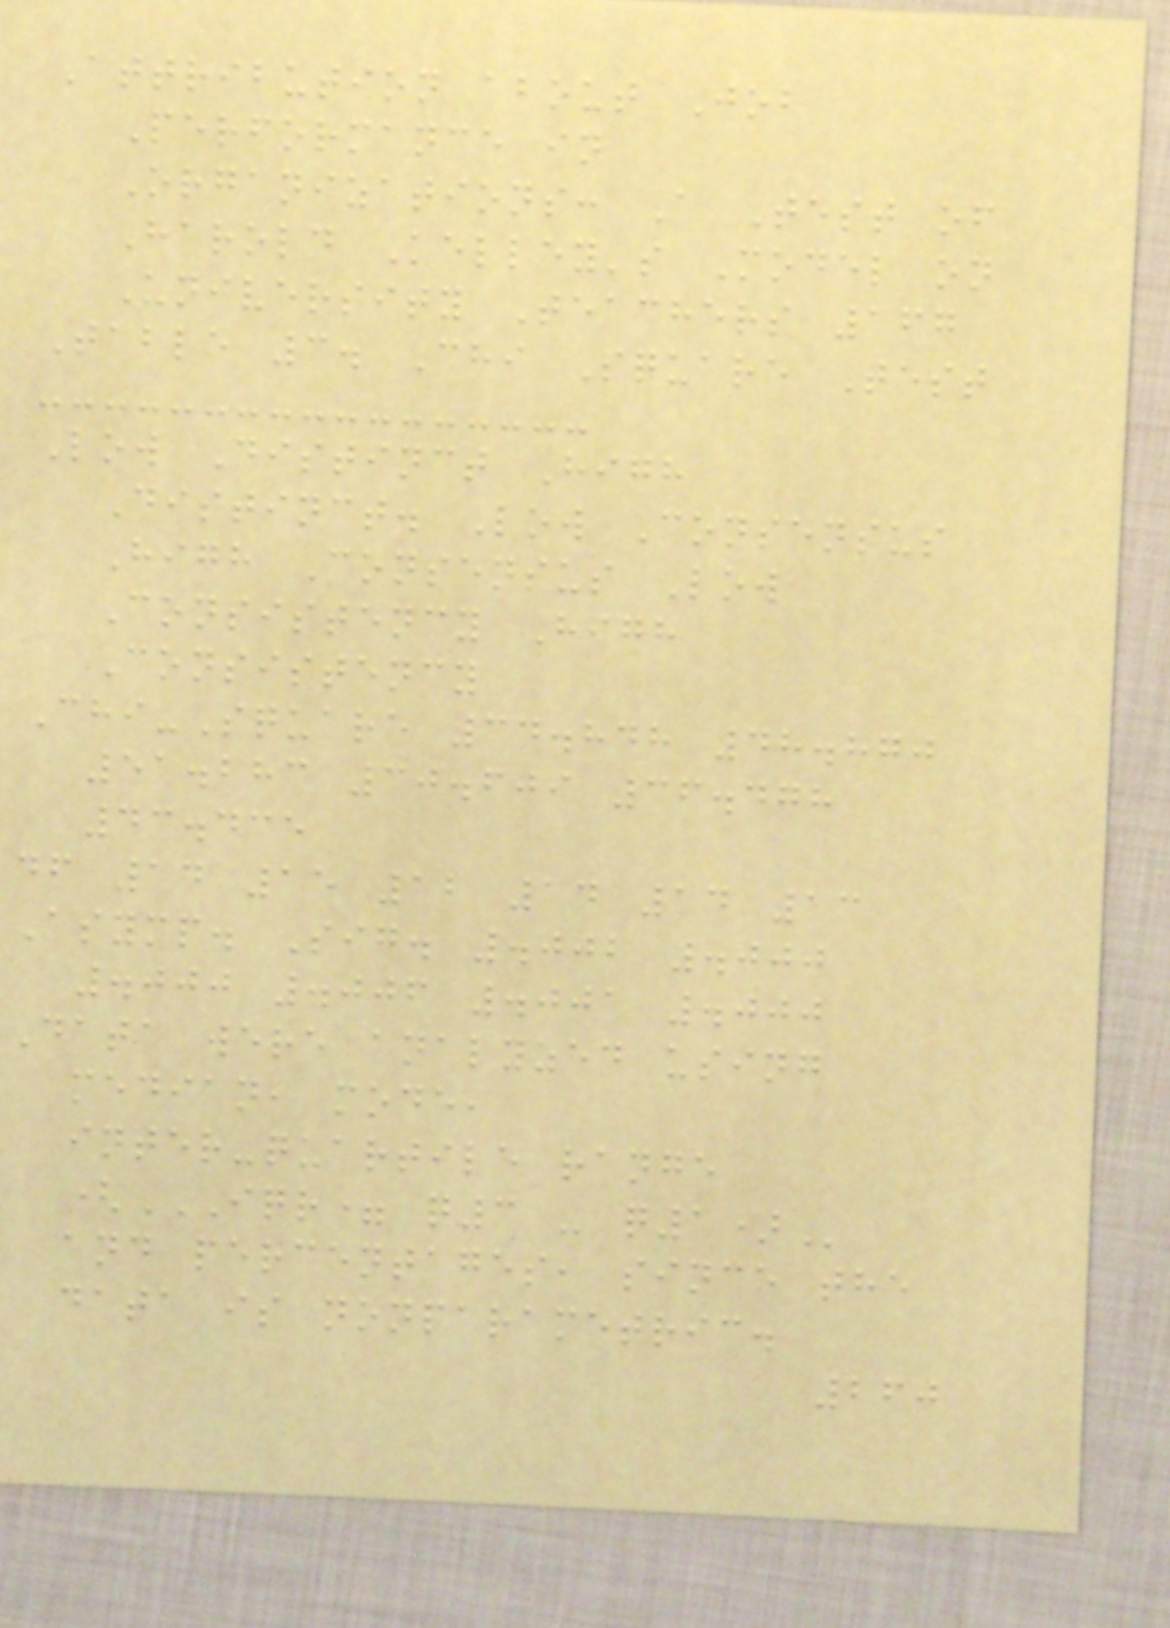Attribution about Job
Performance in
Organizations: A Test of
Harold Kelley's Model on
University Teachers 167
Table 3. Chi Square Test
Low Distinct High
Distinct. Low Consensus
High Consensus Low
Consistency High
Consistency
Chi-Square 34.848 48.870
51.283 30.609 36.478
43.435
df 14 15 12 14 14 13
Asymp. Sig. .002 .000
.000 .006 .001 .000
Data were analyzed using
median, mode,
inter-quartile range
(IQR= Q3 - Q1)
and percentages, since the
data is nonparametric.
260
